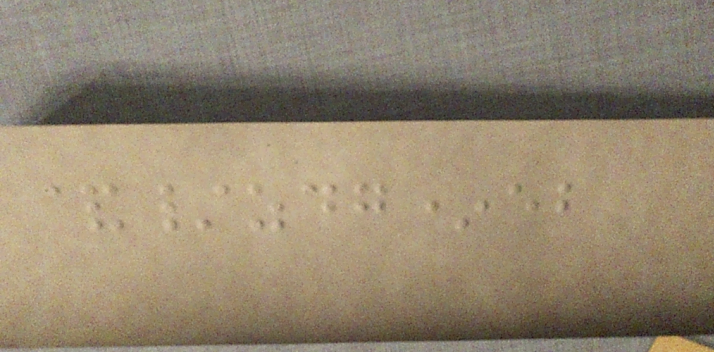&/zdg*eb
